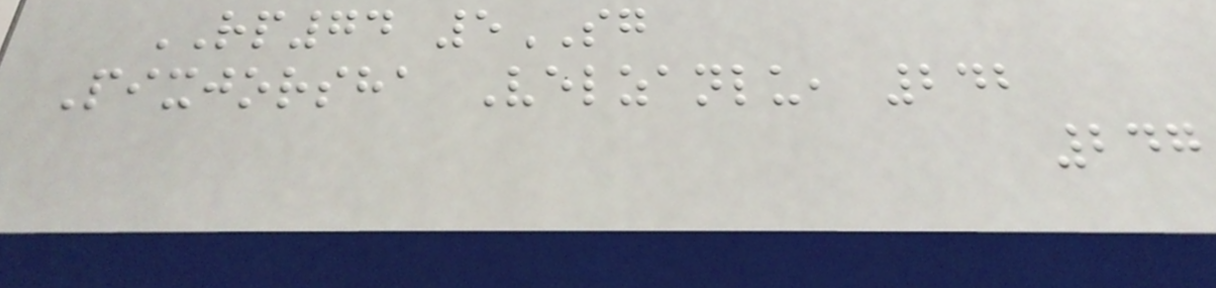RP74 5SG
Pixjorsha Velzanlu, 242
247
